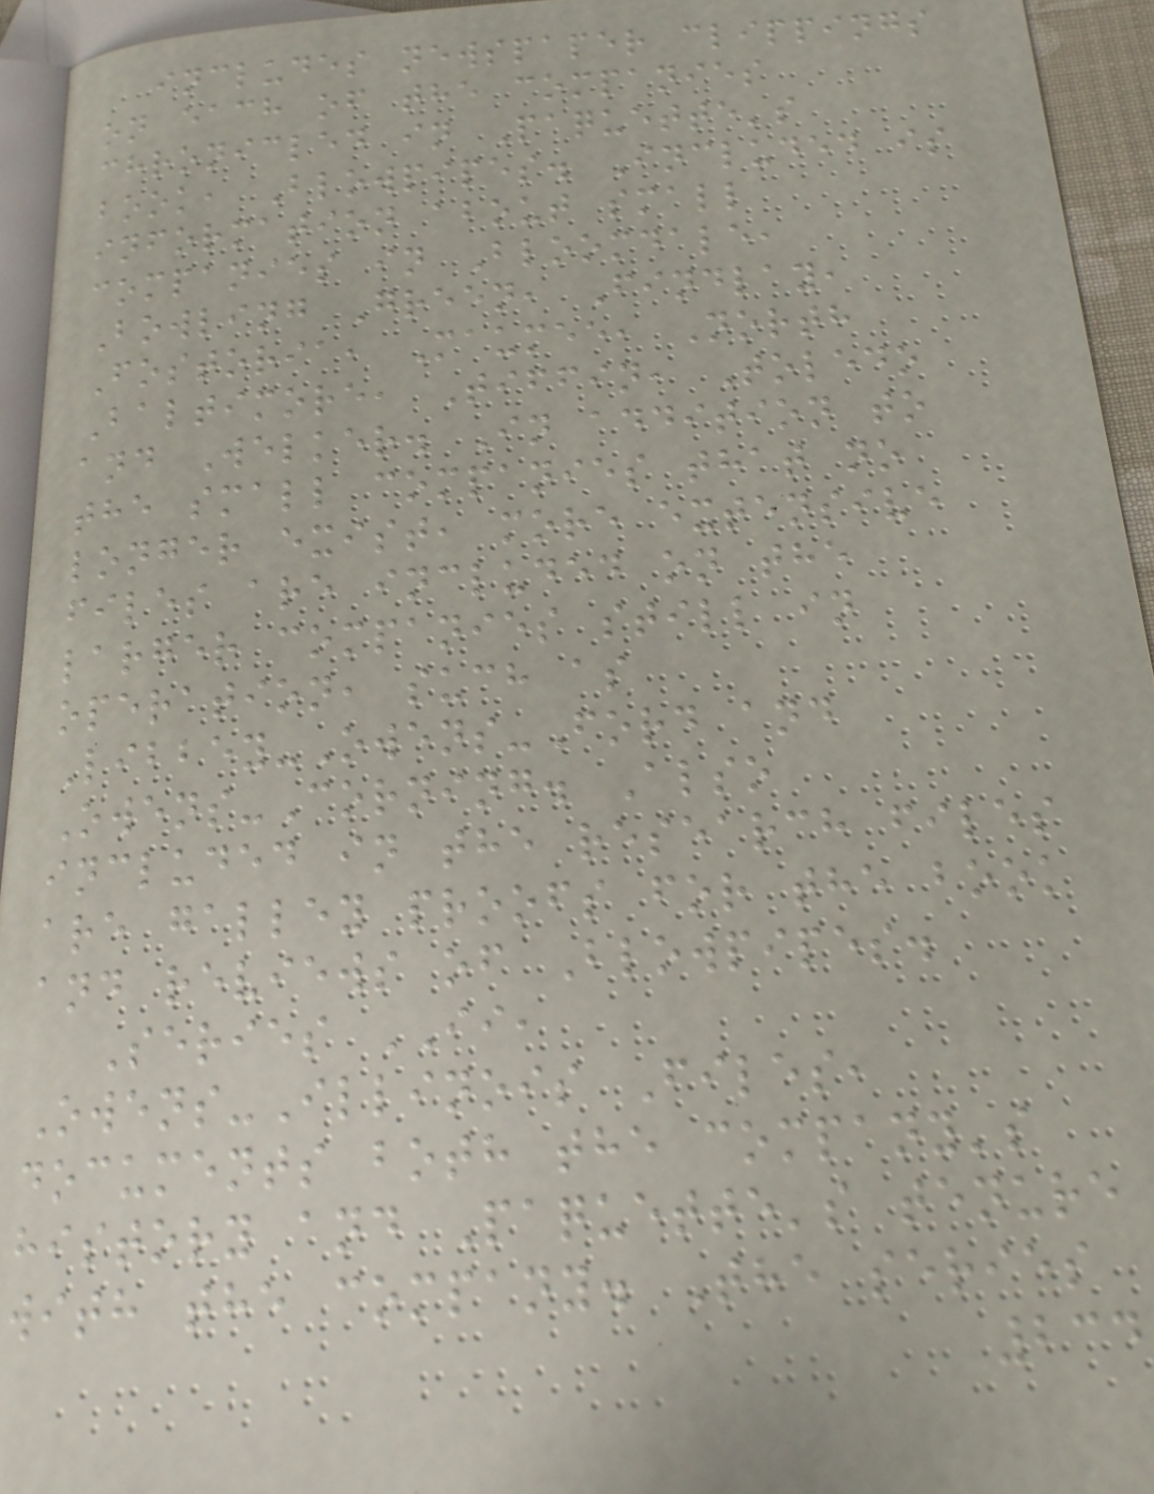includes newspaper clippings
on each of the companies
chronicled in Paquette's
book, Blowpipes. Included is
information about small
companies in Bloomdale,
Bowling Green, Findlay,
Fostoria, Maumee, North
Baltimore, Tiffin, Toledo
and Welker. In addition to
the small companies that no
longer exist, more extensive
files are included on the
larger companies still in
operation, such as
Libbey-Owens-Ford and
Owens-Corning. Also
included in the research files
are galley proofs for the book
and reviews of Blowpipes.
Series II,
Owens-Illinois Files,
documents both the company's
history and Paquette's tenure
with the company. The series
234
